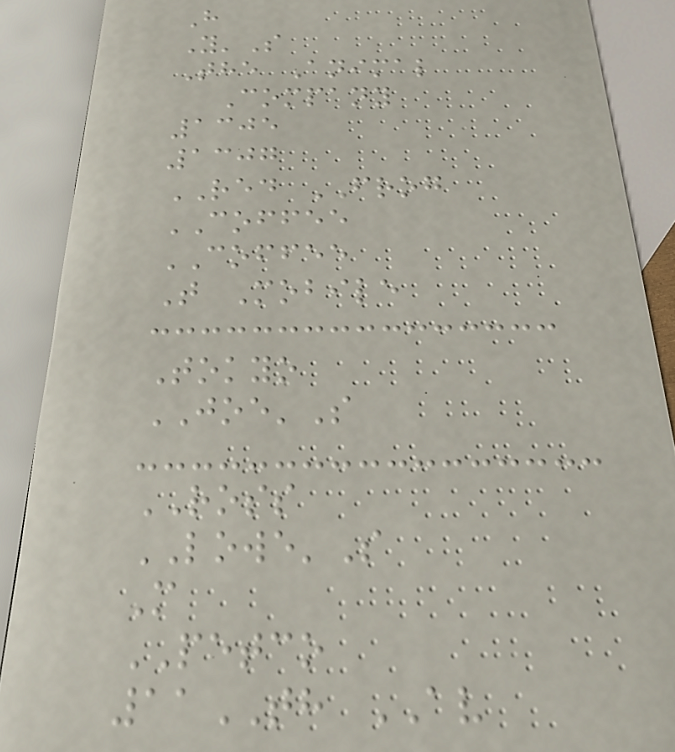H
Y'S
The Animal
Company
1305
1307
RED FROG
COFFEE
COFFEE
T Mobile
Tokyo
JOE'S
ROSS
LOWE'S
M
PETCO
11TH AV
